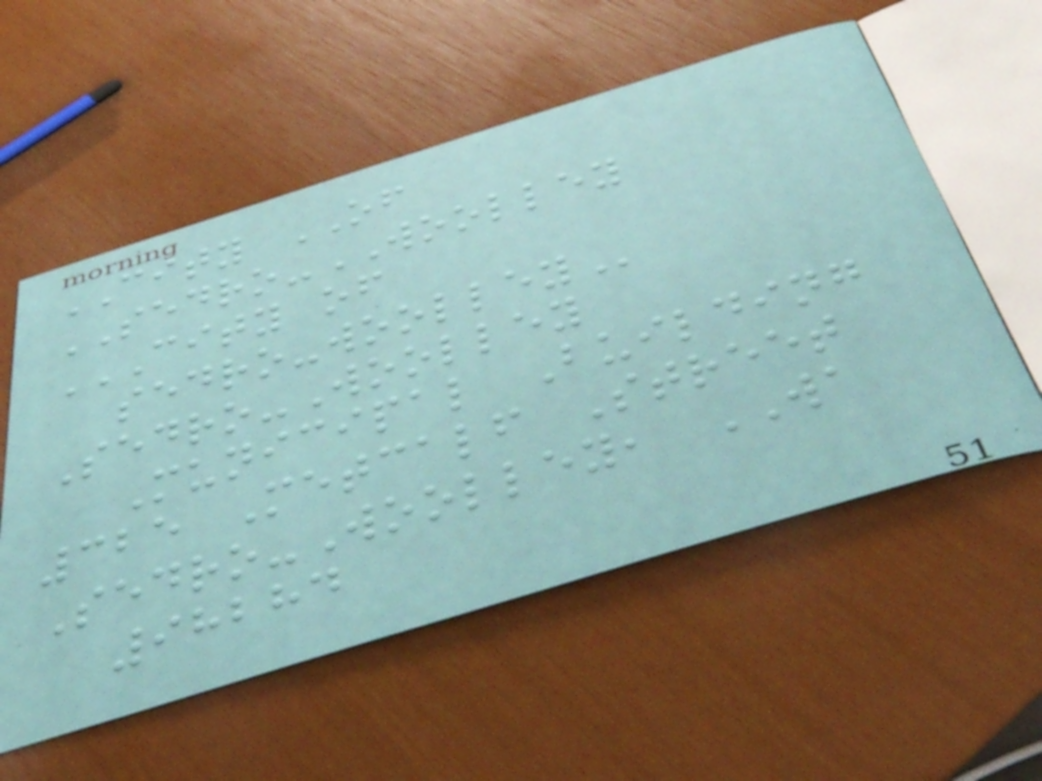CITY OF
SEDRO-WOOLLEY
CITY OF
SEDRO-WOOLLEY
Sedro-Woolley
Municipal Building
325 Metcalf Street
Sedro-Woolley, WA
98284
